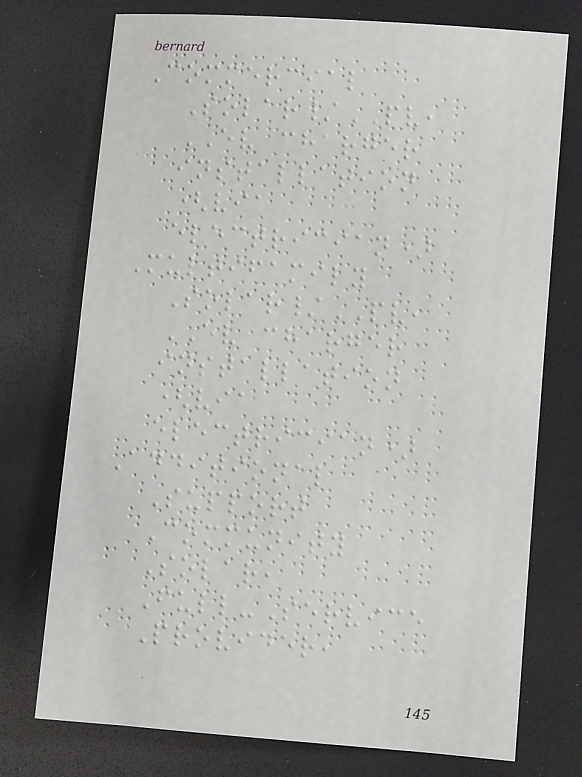Commercial
Solar/PV,
EV charger
installation
(via
electrician)
Multifamily
Solar/PV,
EV charger
installation
(via
electrician)
Additional
Support
Community
Solar,
Full-Service
Provider,
